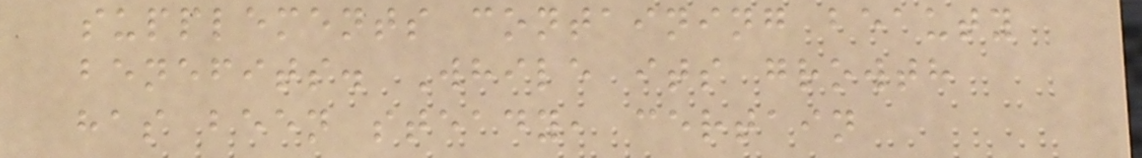supplements containing beauty
benefits. While its growth
has been steady, certain
